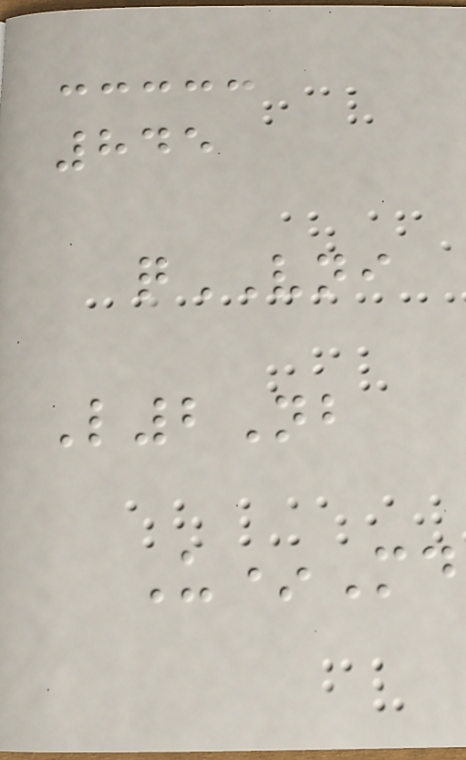845
qVNI
L2Nb
U*Md
